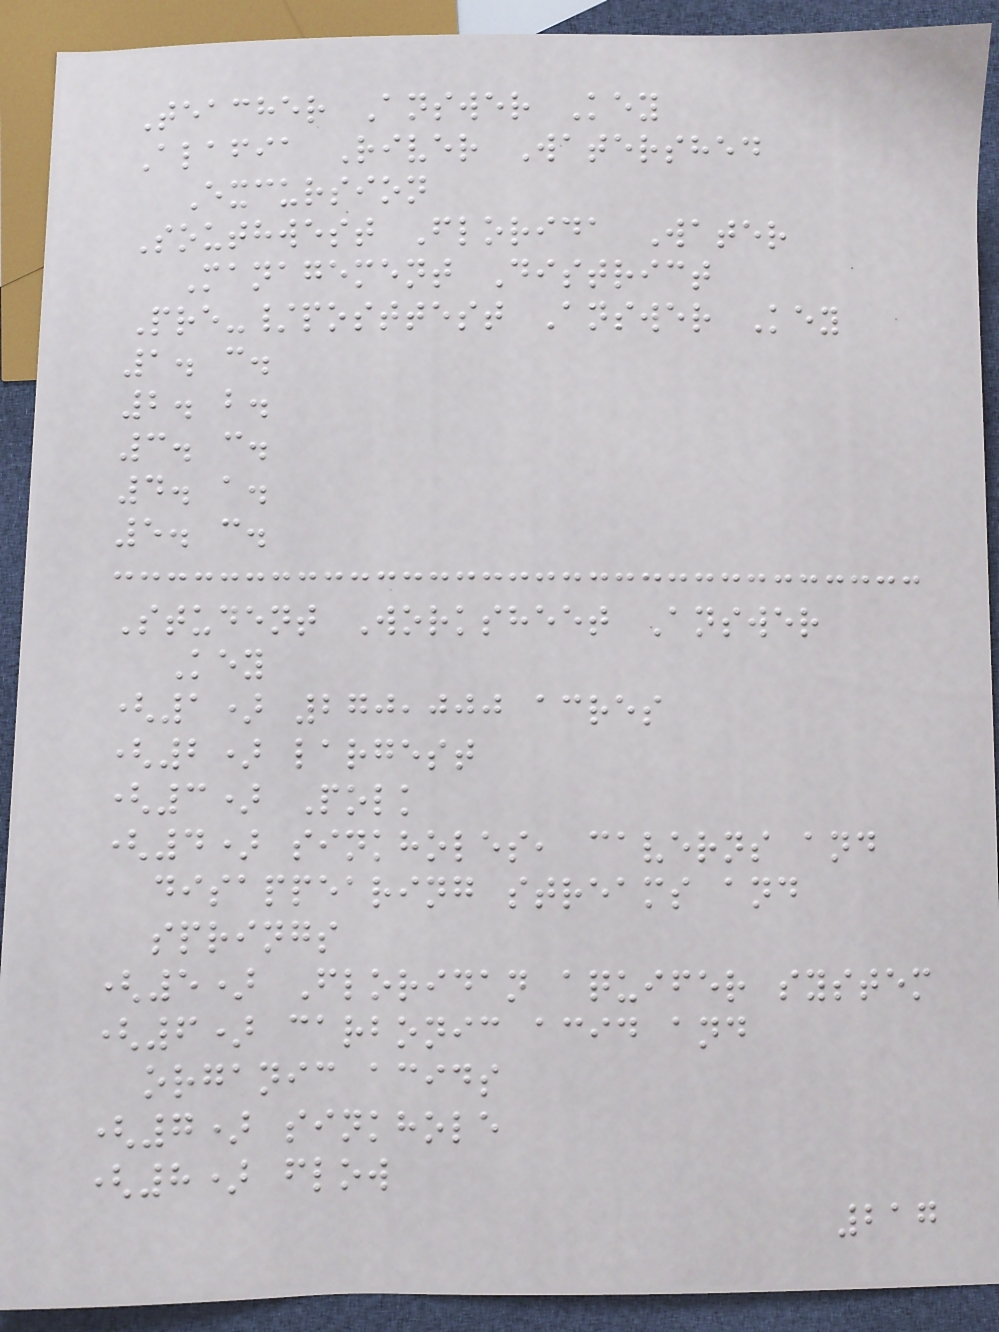Teacher Answer Key
Alafia River Watershed
Excursion
Southwest Florida Water
Management District
Pre-/posttest Answer Key
1. c.
2. b.
3. c.
4. a.
5. c.
Student Worksheet Answer
Key
(1) 270,000 acres
(2) largest
(3) Polk
(4) sinkholes, caverns and
disappearing streams and
springs
(5) Floridan aquifer system
(6) carbonic acid and
organic acids
(7) sinkhole
(8) flow
217
